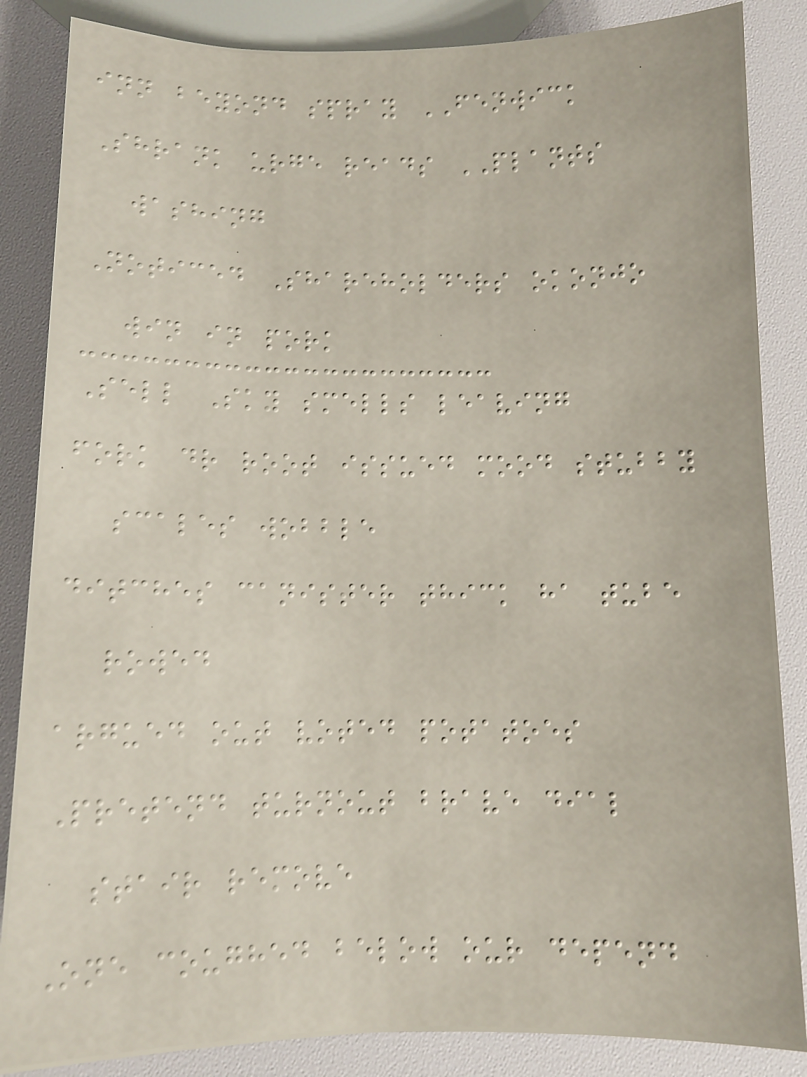inn beyond spray FENWICK
Shrank urge reads PLANTS
washing
Noticed Shareholders okonjo
win in pork
Sell Sky smells leaving
fork dr root issued mood stubby
scales wobble
ditches canister thick ha tube
rowed
argued out voted potatoes
Pretend turnout brave dial
stair remove
One coughed below our depend
